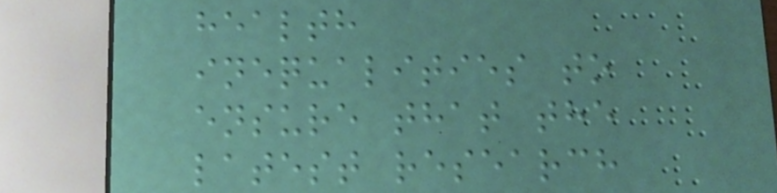health
inequalities to
ensure that the
latest research
